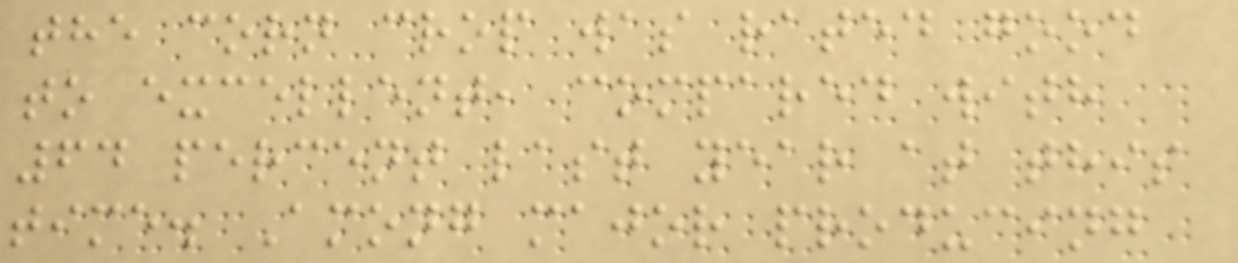the corn crop was rated good
to excellent, compared with
64 percent last year at this
time. Among major producing
